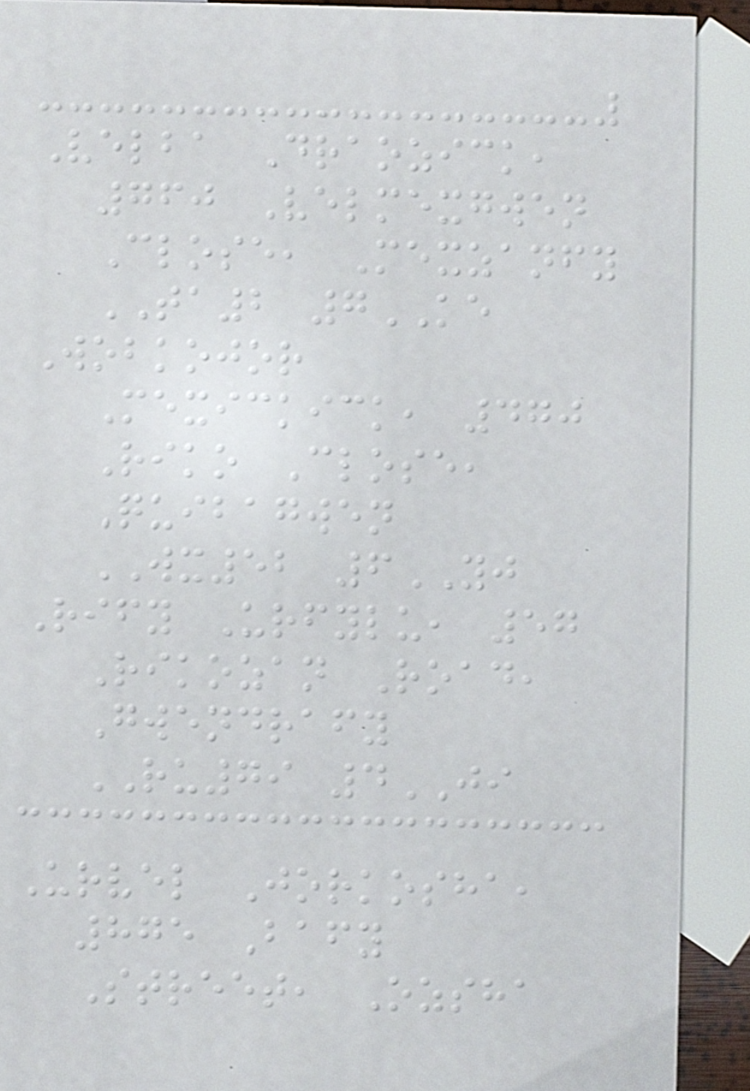Velba Draozick,
760 Velmexgwen
Close, Mexzanfy
TA2 7KE
Wobkojor
Mexickick, 470
Riko Close,
Quibagwen
WX52 6YJ
Rify Urfylu, 57
Rikozan Road,
Gwendrafy
RU79 4JI
Urvel Jorkosha,
875 Bafy
Street, Ozsha
